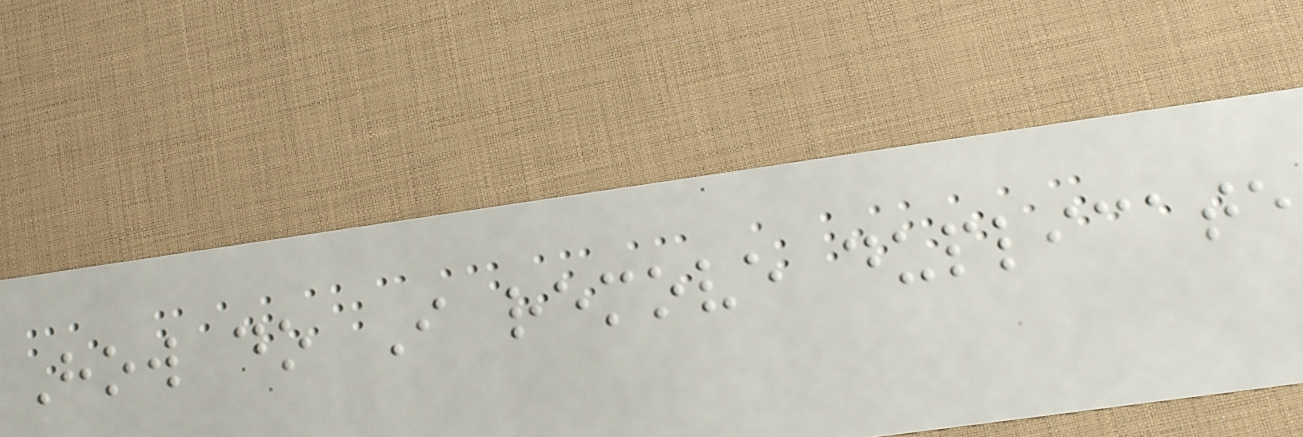How do I remove duplicate
